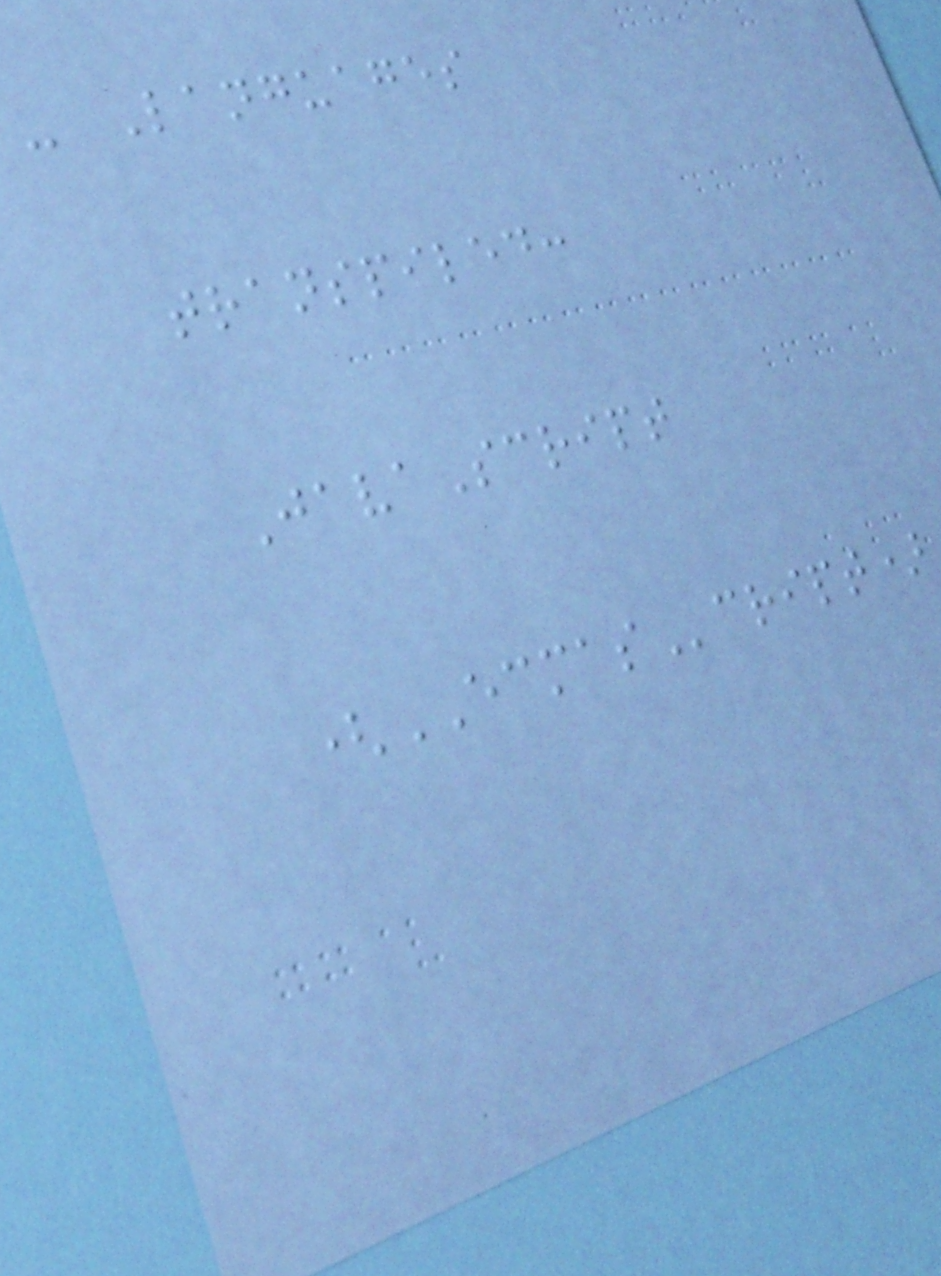- Languages
transpiled:
JavaScript
(ECMAScript)
